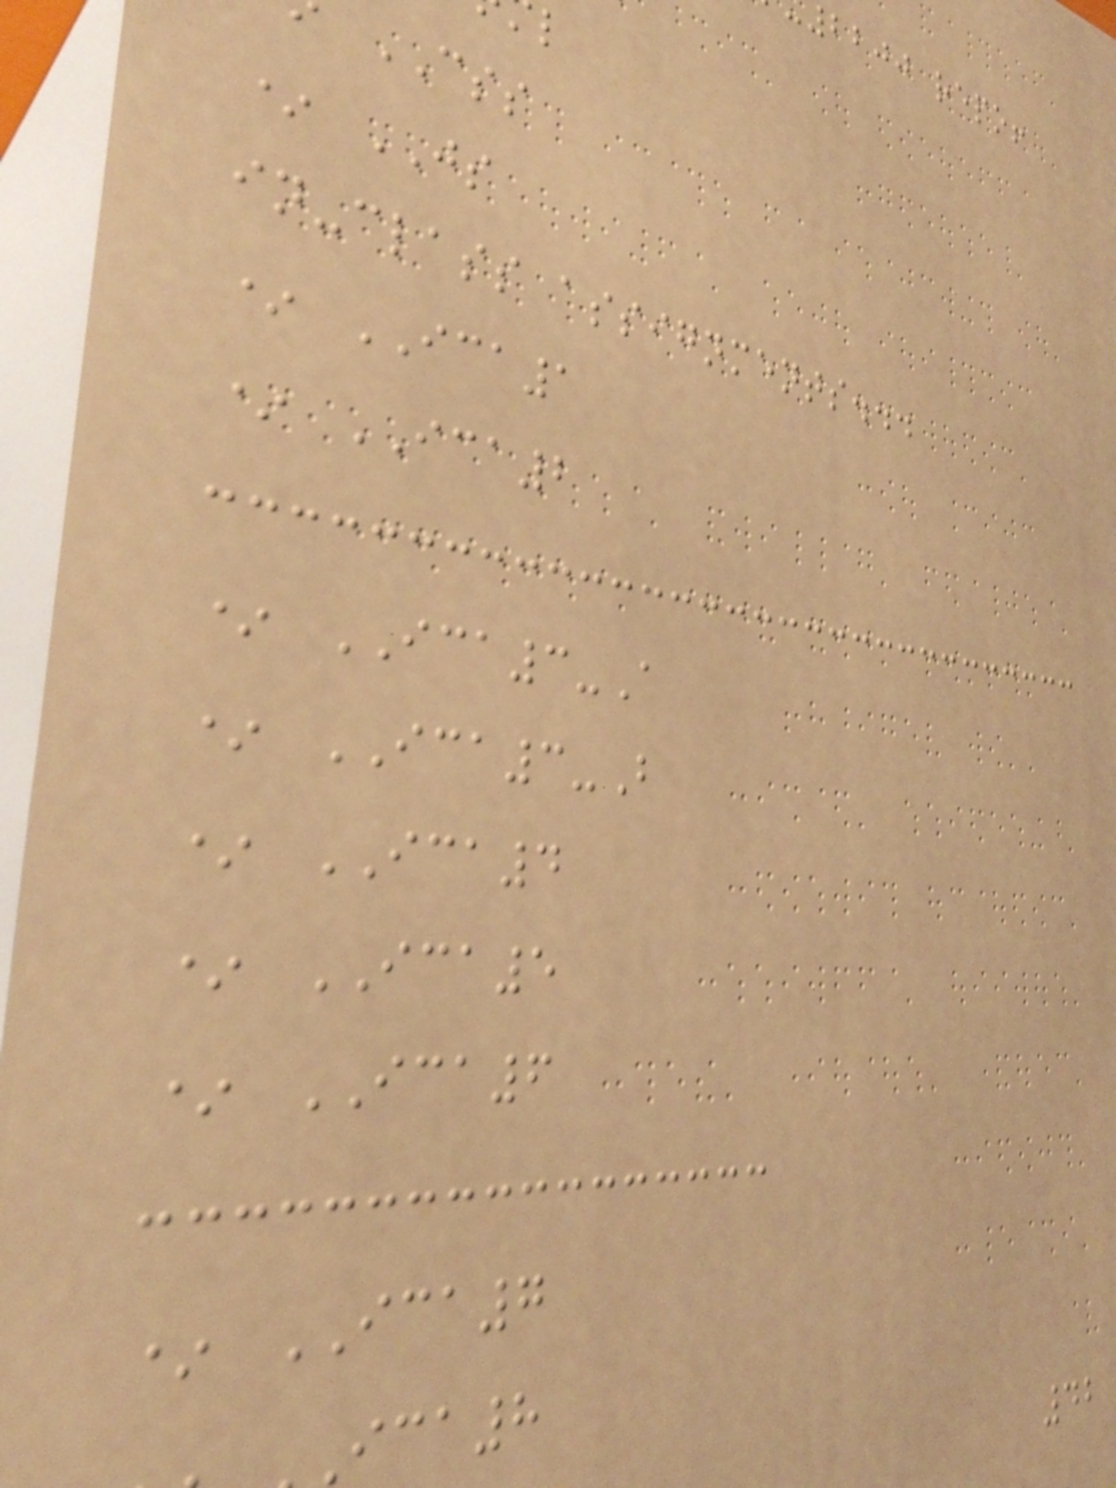bbjj repo!
CSS
* JS
in-class assignments...
* ICA1
* ICA2
* ICA3-A
* ICA3-B
* ICA4
* ICA5
* ICA6
* ICA7
ica8
42
